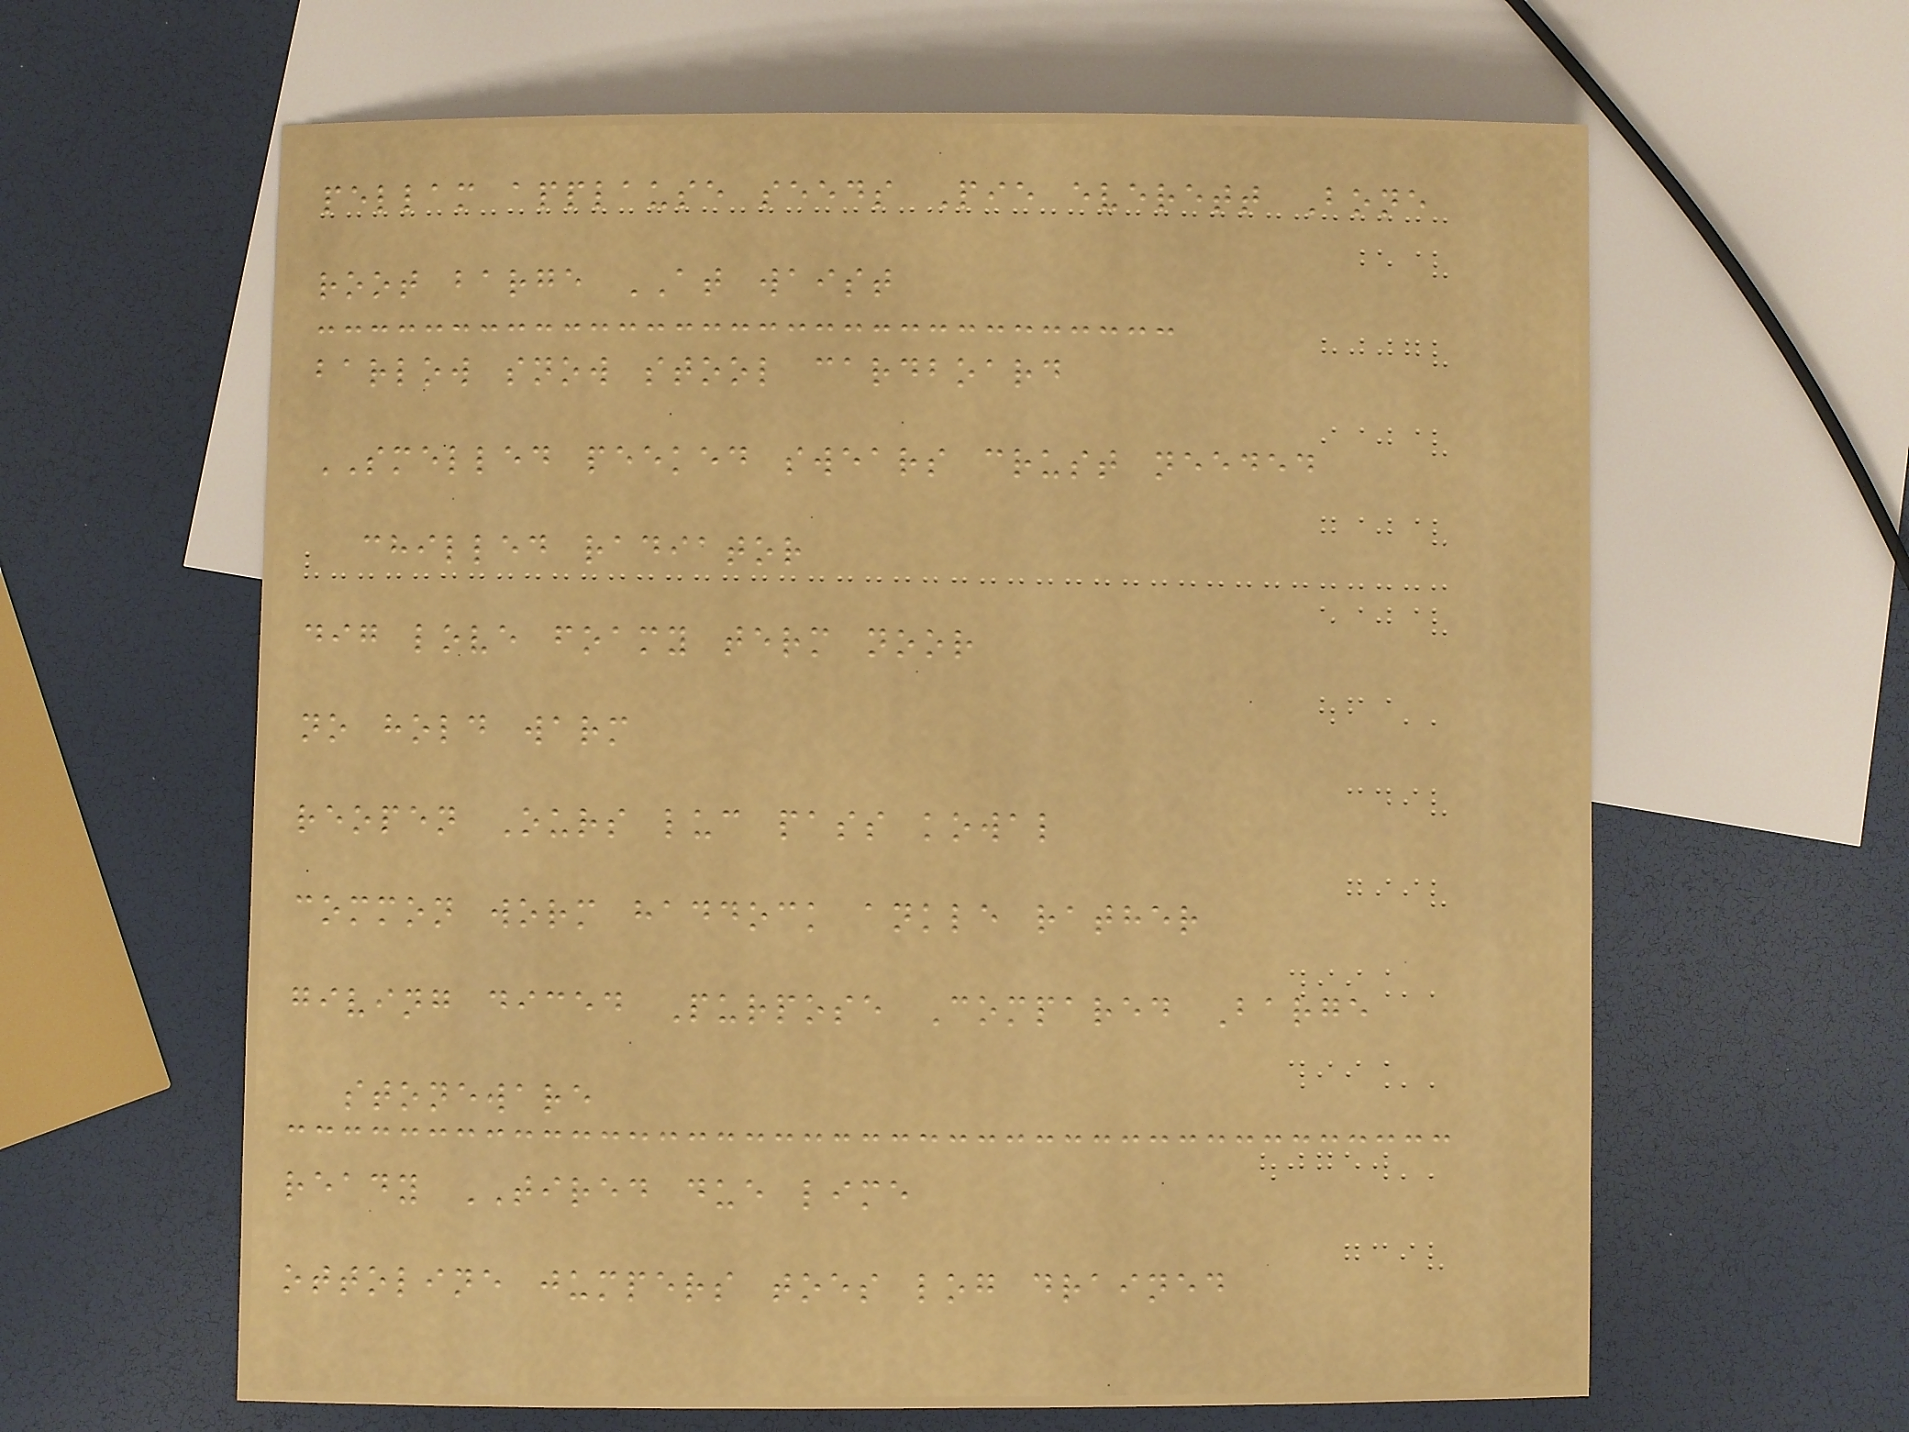pellam applause seeds Pie everett Bone
root barge AT waist
barlow snow stool cardboard
SMELLED peeked swears crust needed
chilled radiator
dig love foamy term noor
no hold warm
reopen Ours luc pass kowal
common worm haddock ankle rather
giving diced Purpose Compared Barge
stoneware
ready TIRED due lime
ottoline jumpers toes log drained
